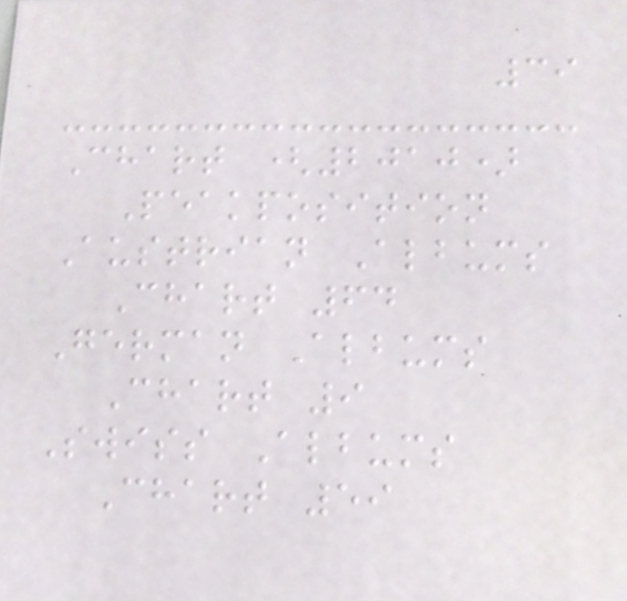39
Chart (2010)
Peakposition
Austrian Albums
Chart 64
German Albums
Chart 9
Swiss Albums
Chart 59
